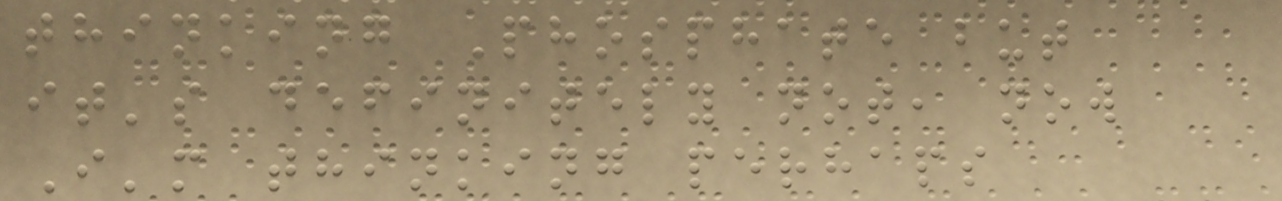thinking Phosphate but
it's definitely not, now
I'm thinking perhaps
